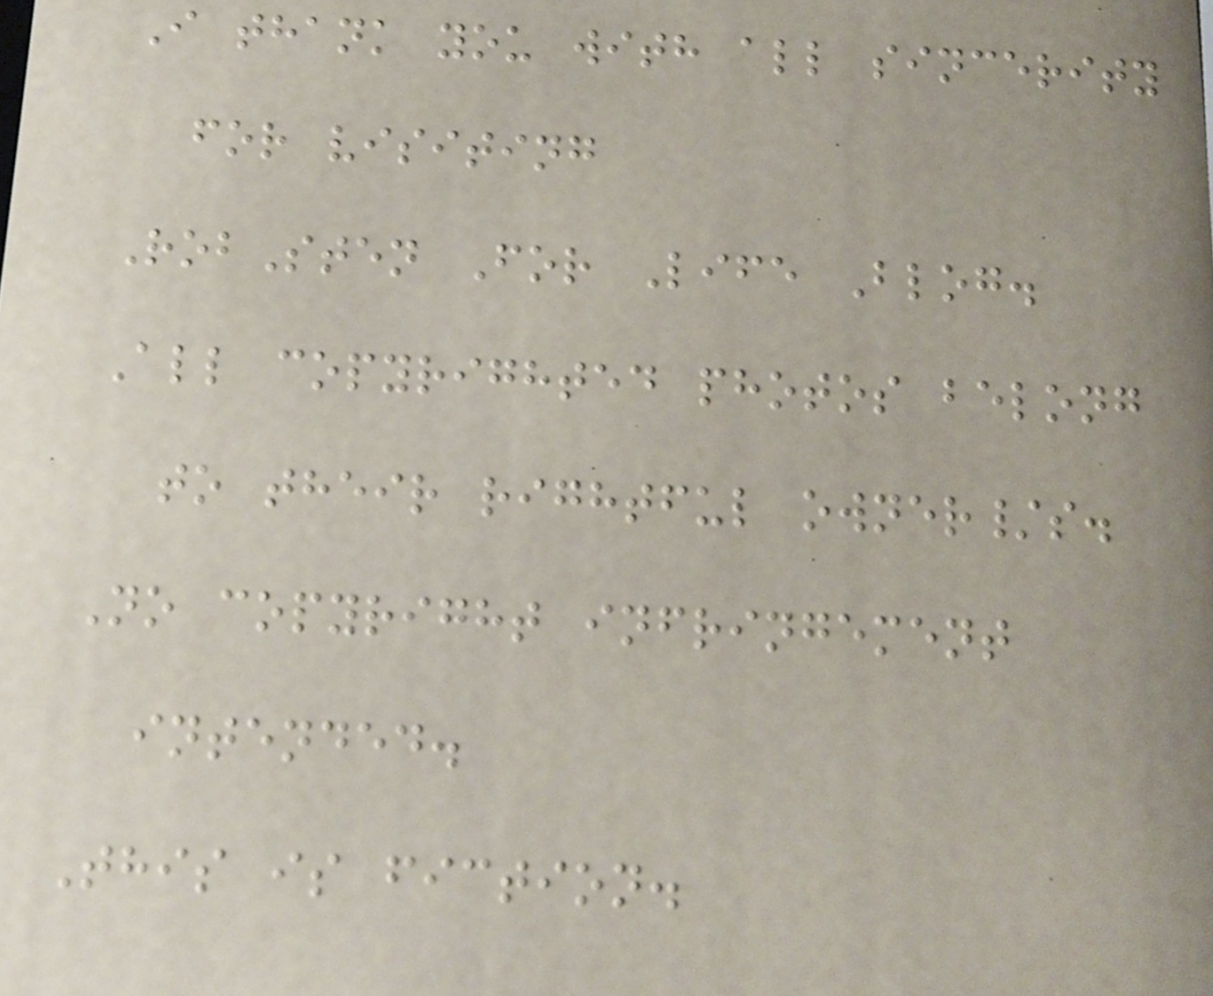I thank you with all sincerity
for visiting
RobSten For Life Blog.
All copyrighted photos belong
to their rightful owner/s.
No copyright infringement
intended.
This is fiction.
